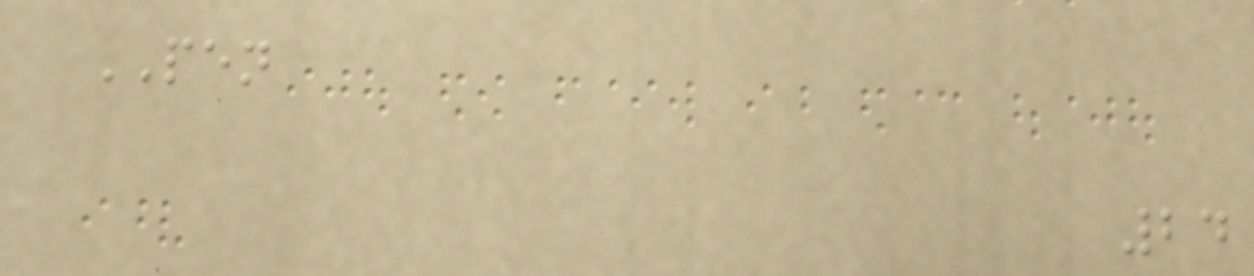PEN
24
